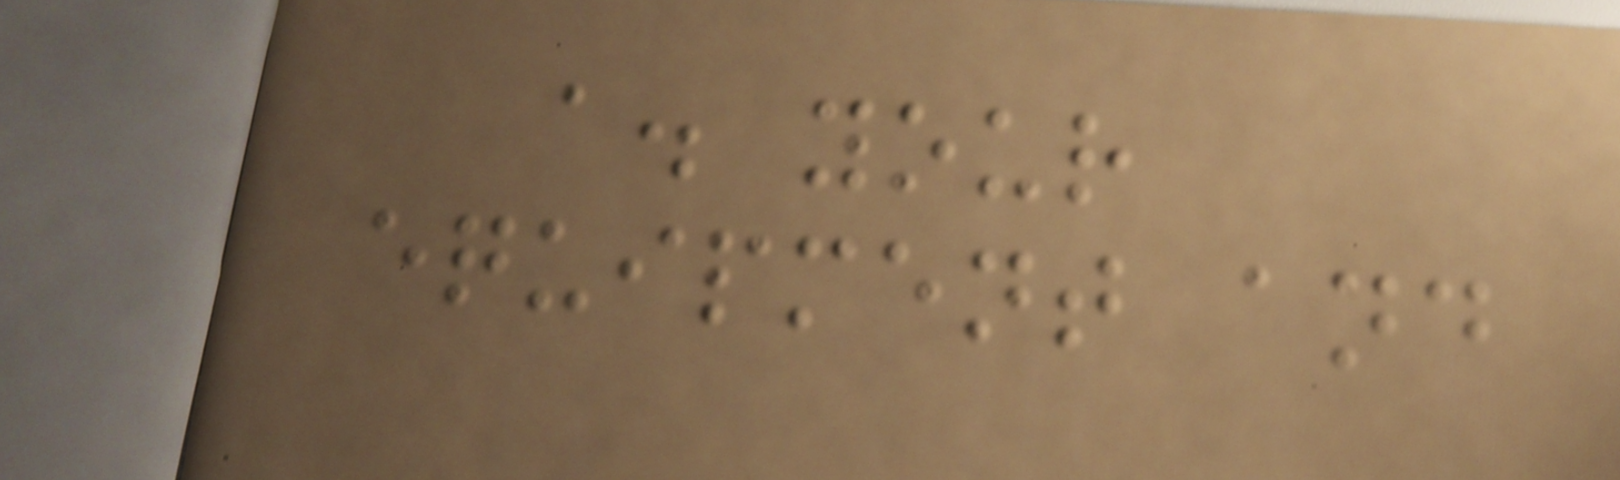a. your
equipment and
